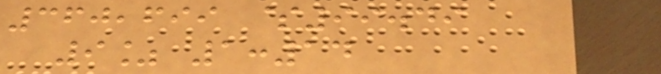360,699 $99.49
9% 1:14
